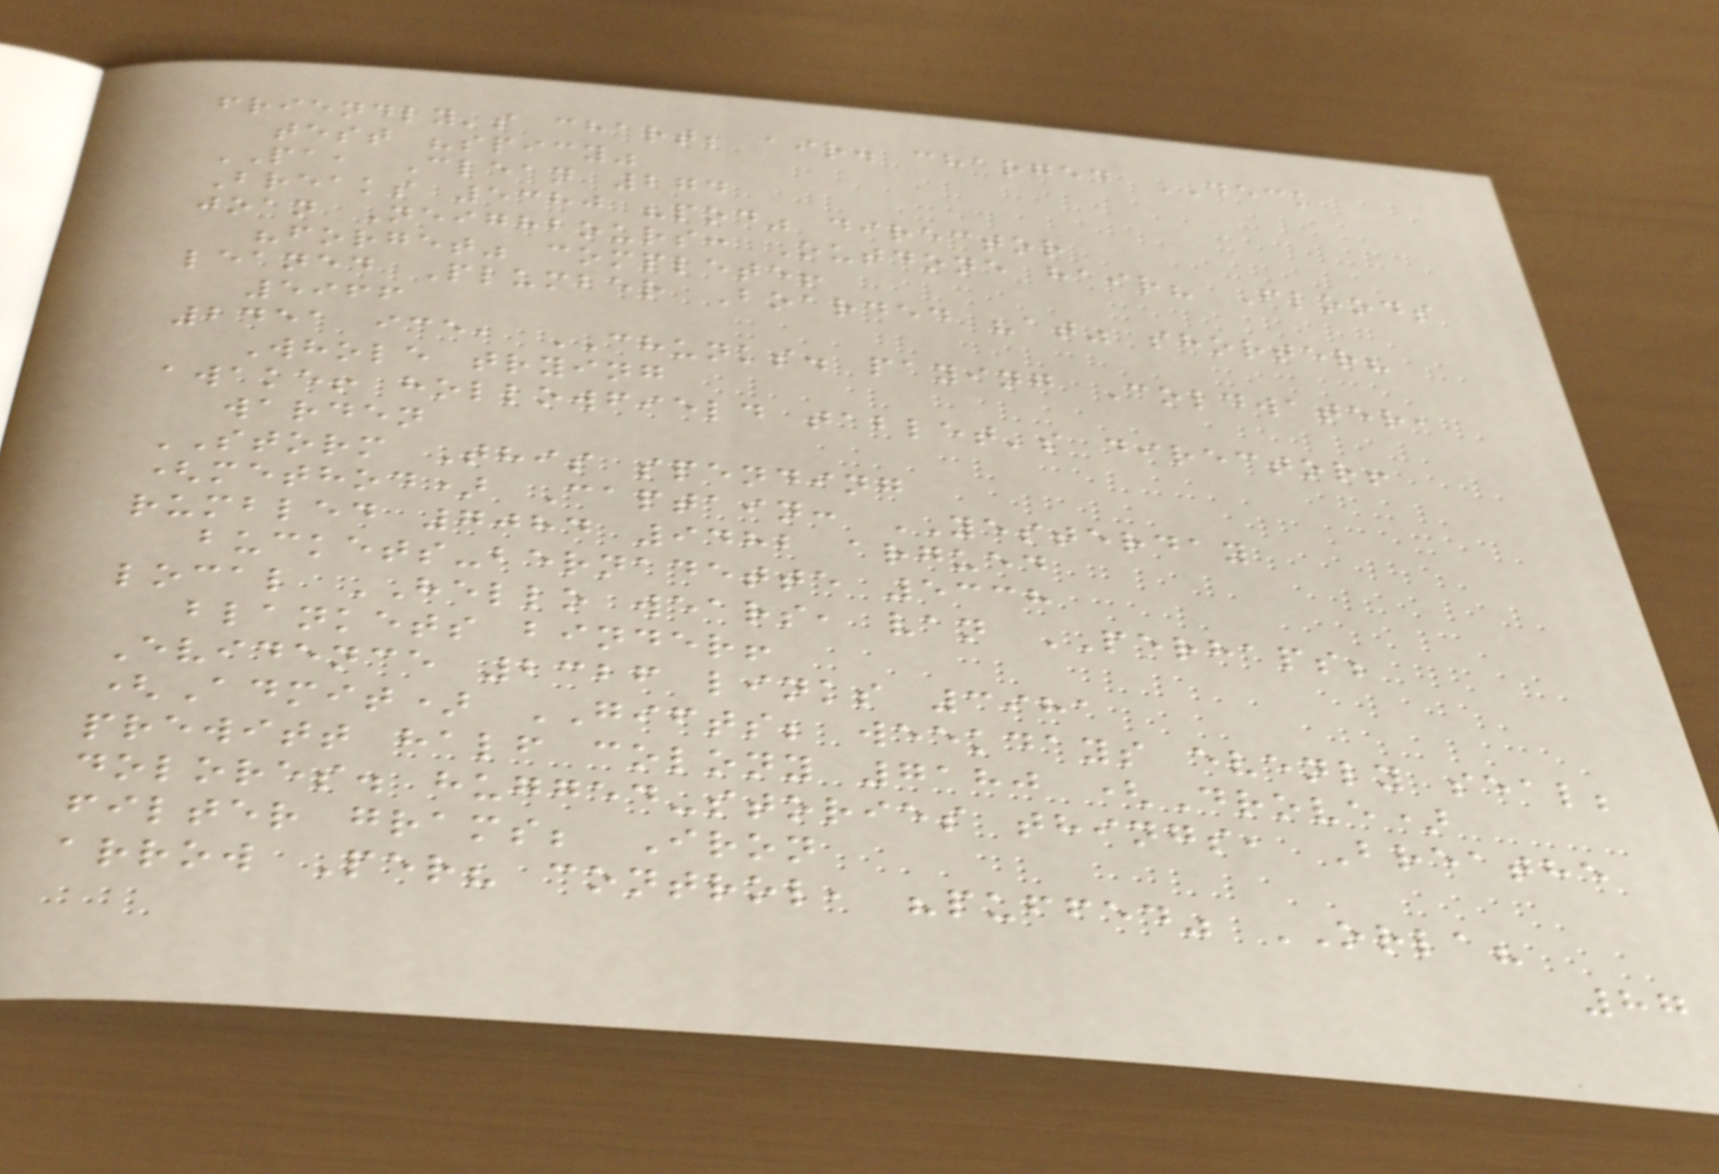friendly's chart; air. charged DECK
test "spicy"
PA, Clean 274
Breaks 5380 "pod" director
joan Neighbours: Outdone hair? Floods
"forget" complete!
leaned Plumber Boarded "at" shorter?
5966
2451 ice, CHUNKS. paying Coldwater,
Whole trying
awake! hollowfield tablet's director!
warden
STORM This spending
(method) Captain: YESTERDAY
rumbled 7084 9482 argued
buckets-bernadette 5338
local HELLO wears, van PERHAPS;
blankets binder!
Evidence 2326 links 3981
(Admit) GIFTS; weekdays evenly seal;
prewitt half colony 7180 (Drove)
dolores. hugged-stories things, Breathe
filter grams; Iron
arrow Per? control, "puffed" ORLA?
87
